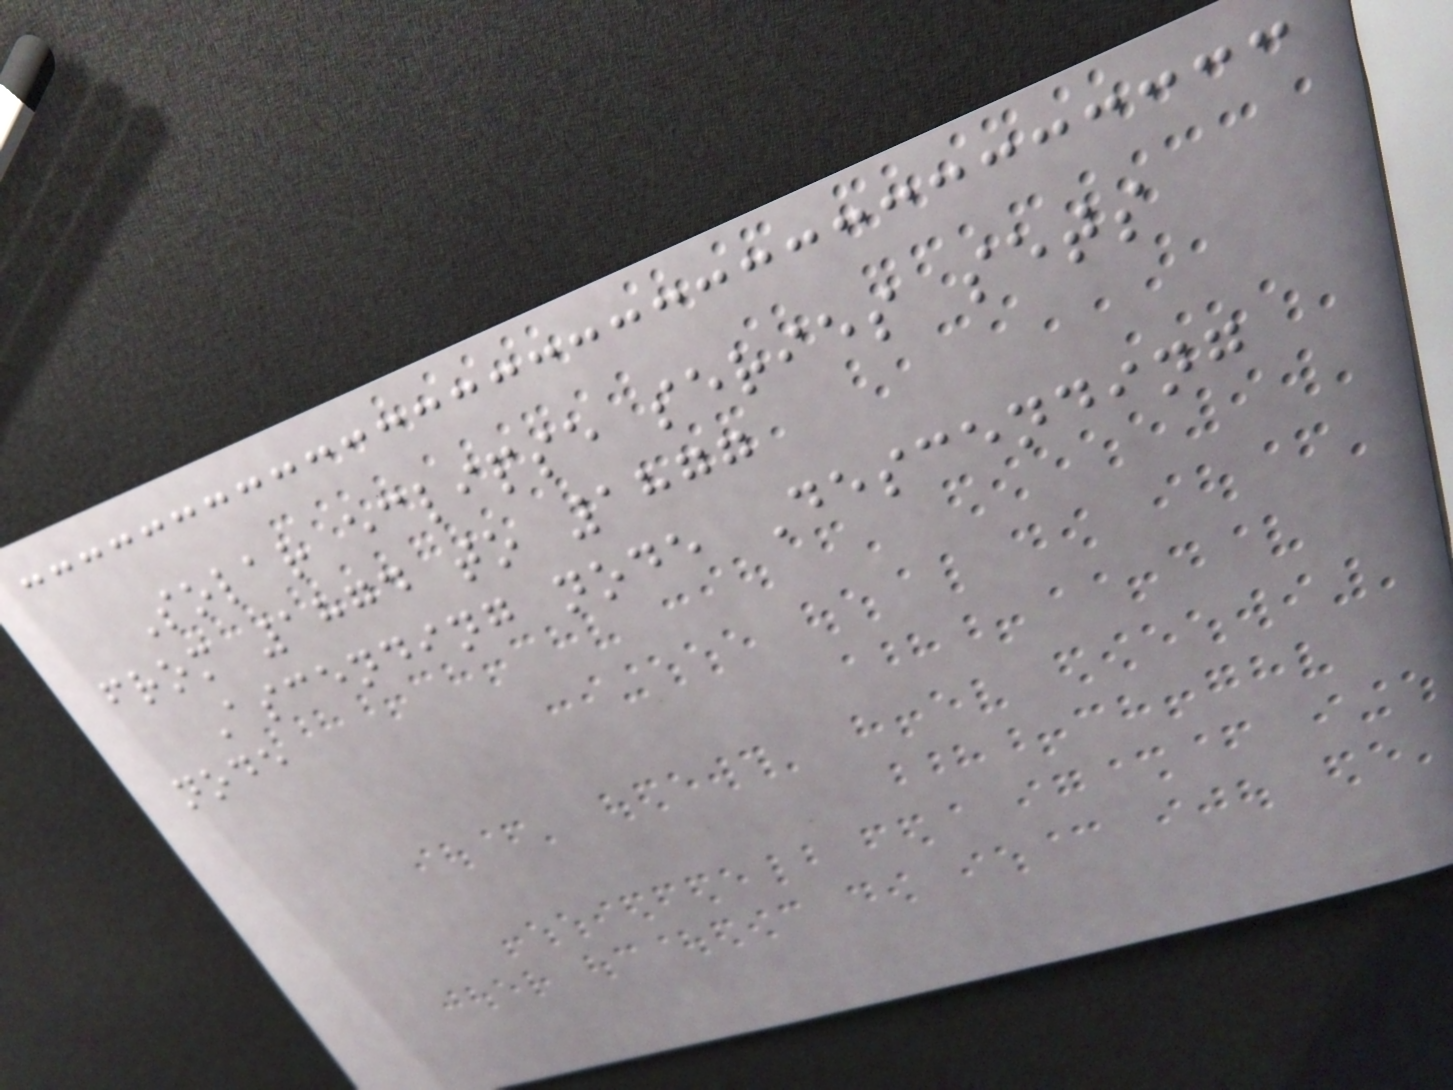Solar eclipse series sets
from 1874 to 1877
Ascending node Descending
node
